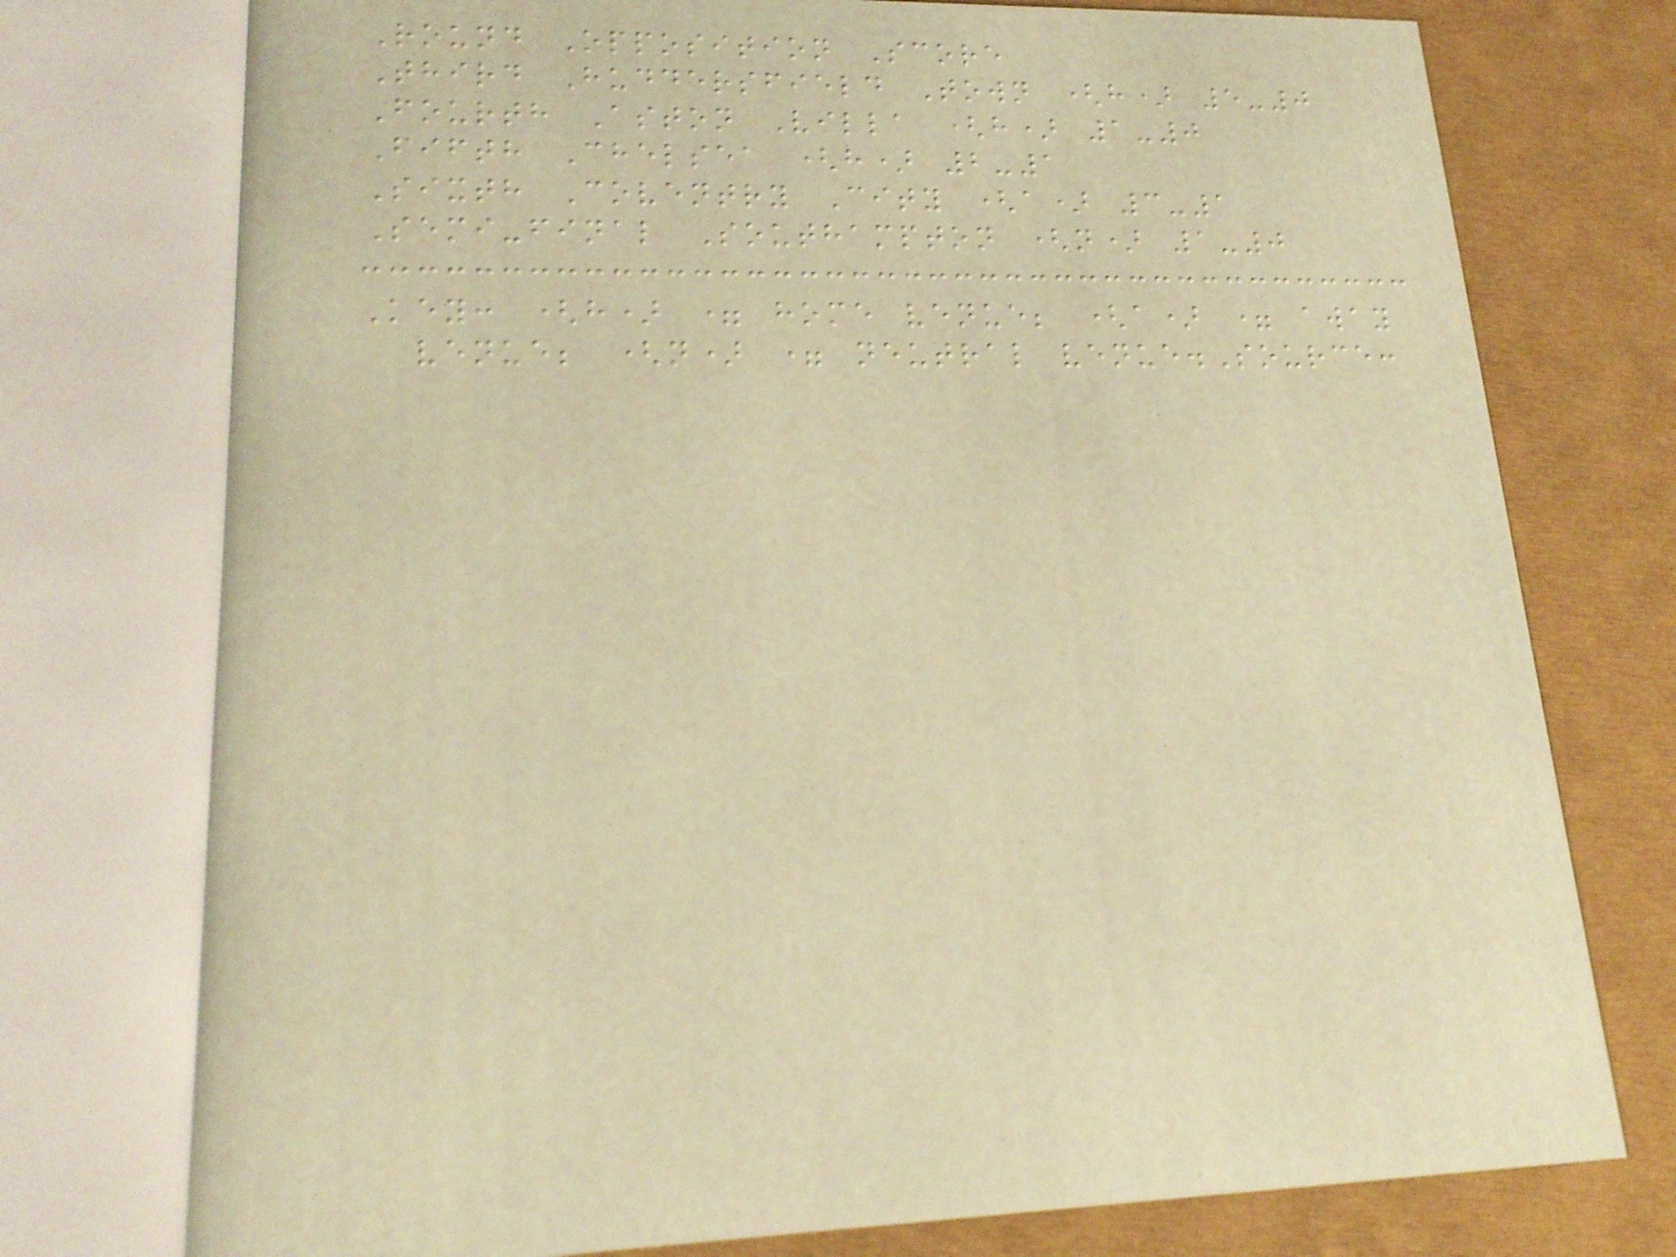Round Opposition Score
Third Huddersfield Town (h) 5-0
Fourth Aston Villa (h) 1-0
Fifth Chelsea (h) 2-1
Sixth Coventry City (a) 3-1
Semi-final Southampton (n) 1-0
Key: (h) = home venue; (a) = away
venue; (n) = neutral venue.Source:
